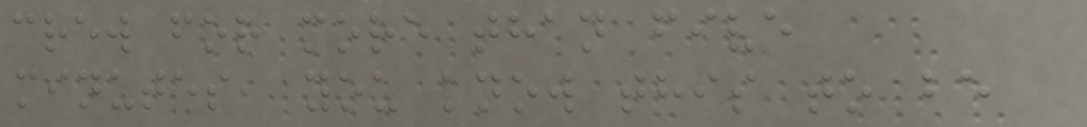crew for more than five
minutes, you know this to be
